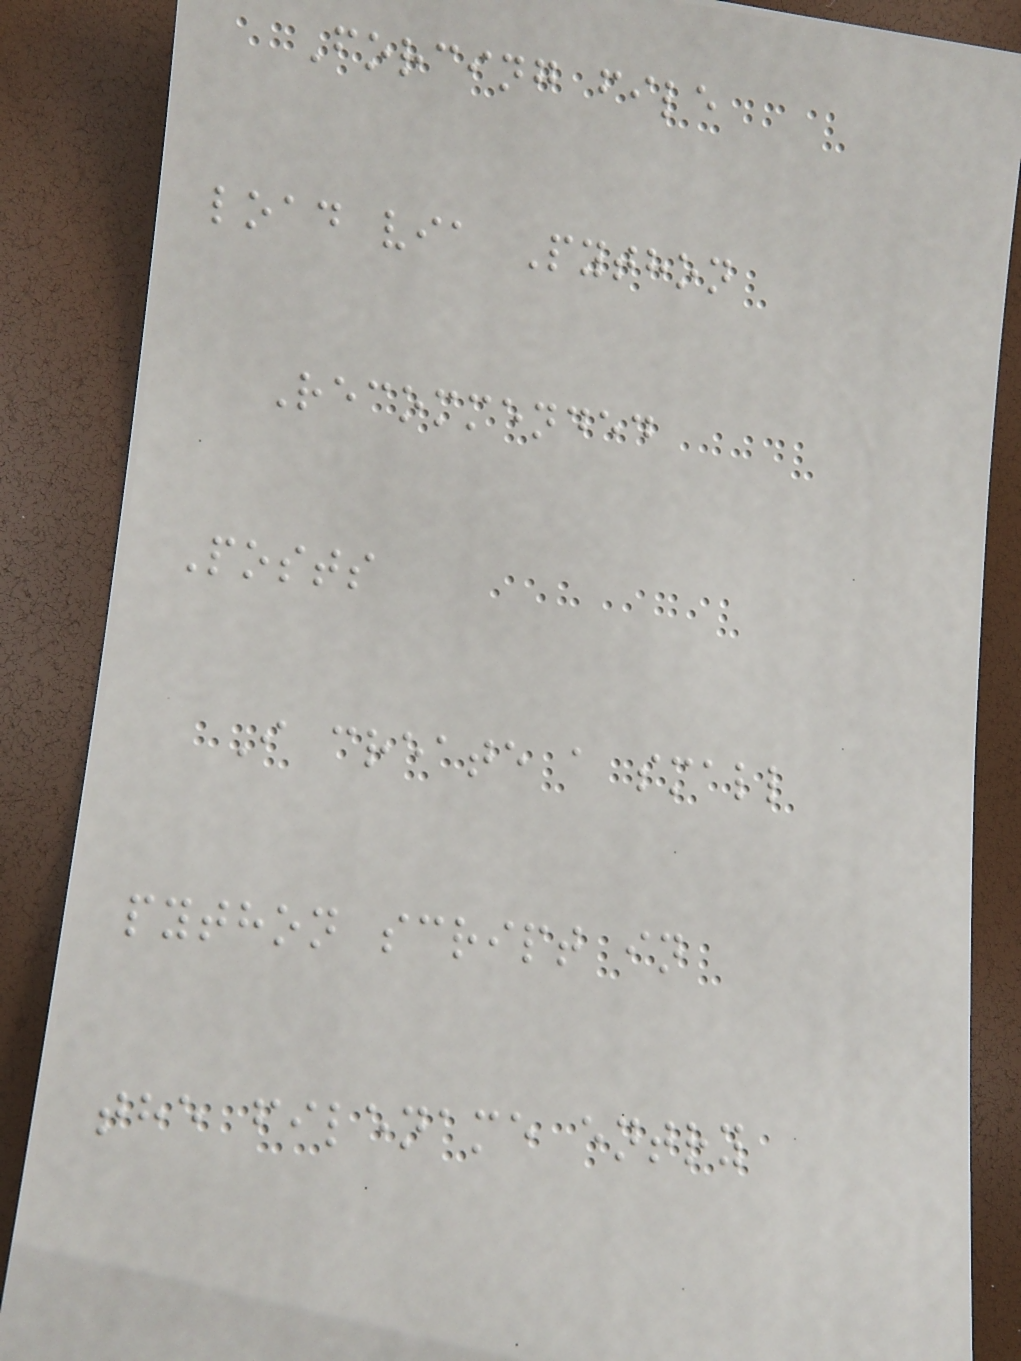Forcing file
load via Python
Recommended
Posts
I create a small
python script in
the filename entry
